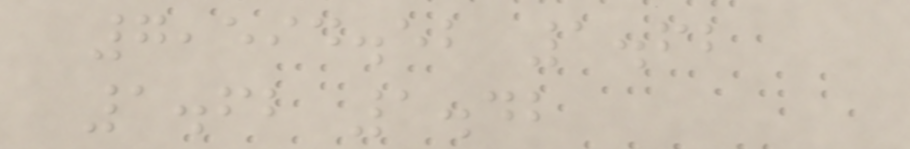7,594.52 1.62
1.62 1.42
